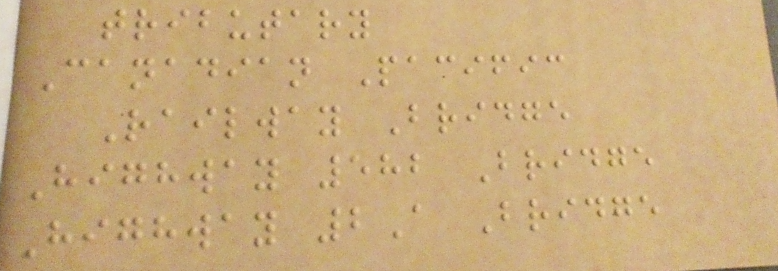tributary
Canadian Pacific
Railway Bridge
Highway 582 Bridge
Highway 2A Bridge
